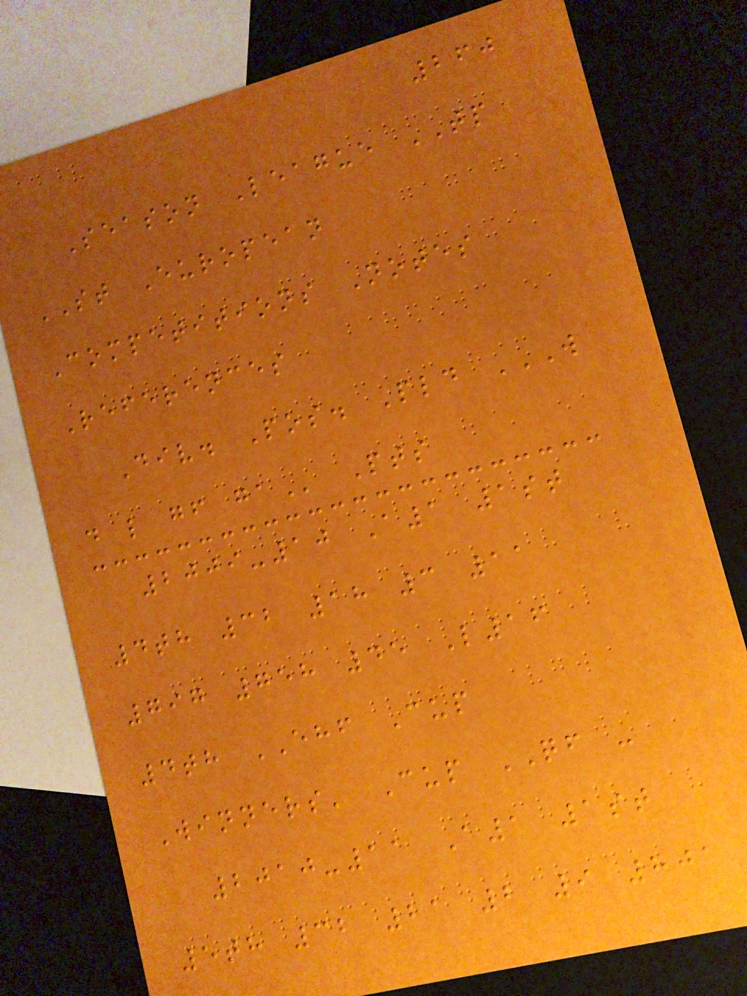260
Season League TP
ST European
Competitions Notes
References
Div. Pos. Pld W
D L GF GA Pts
2009-10 A1 1st
4th 32 18 3 11
797 758 45 L16
4th EHF Cup
Winners' Cup QF -
2010-11 A1 1st
5th 32 21 2 9 801
